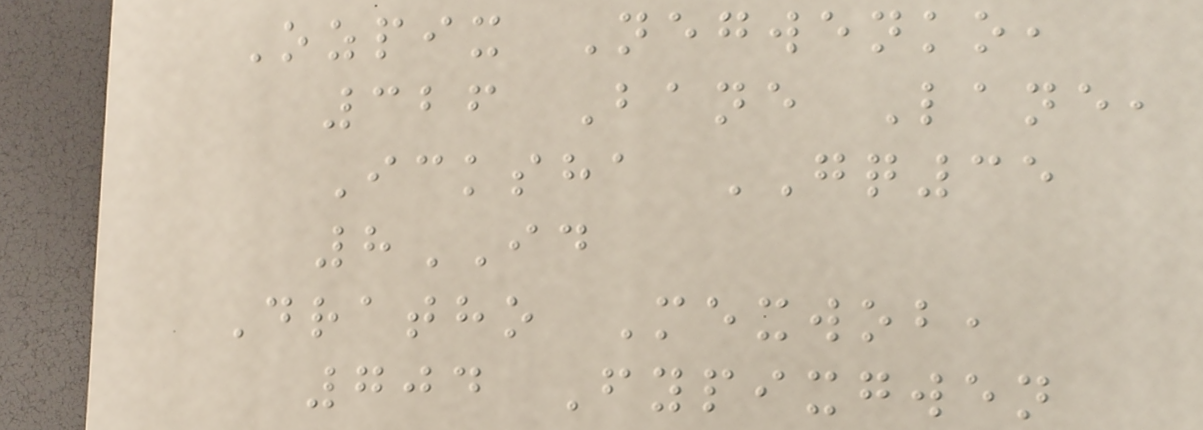Ozpix Negwenko,
326 Bane Lane,
Icksha GQ35
8ID
Dratho Mexwob,
704 Fypixgwen
